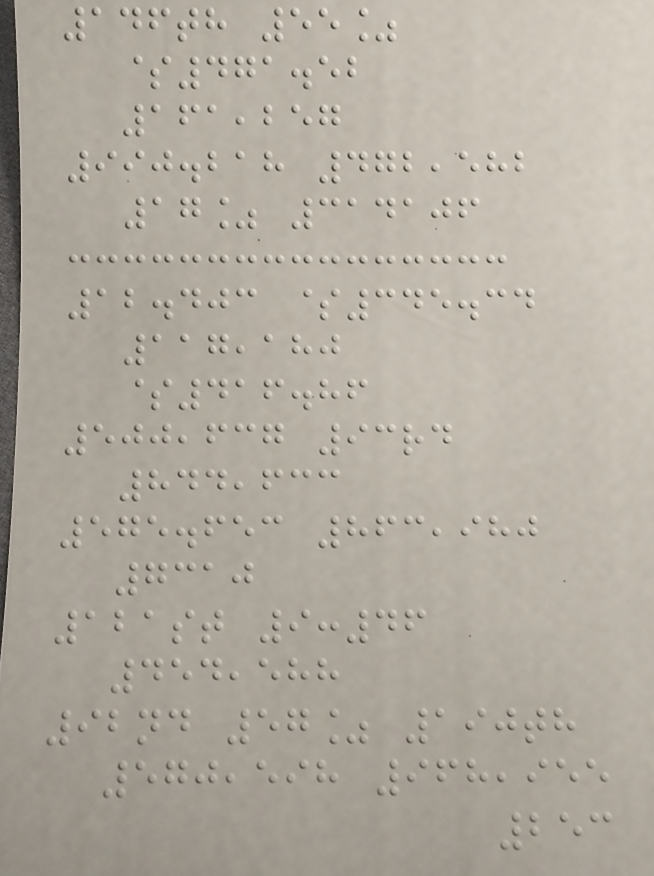146th 55%
$471.52
161,257
990.218 472,582
17% 314106
12.403 $345.34
117,180
$416.86
500,637 93rd
844,633
575.653 863,980
7310
121st 9:46
454,588
92nd 57% 190th
570,598 968,955
253
